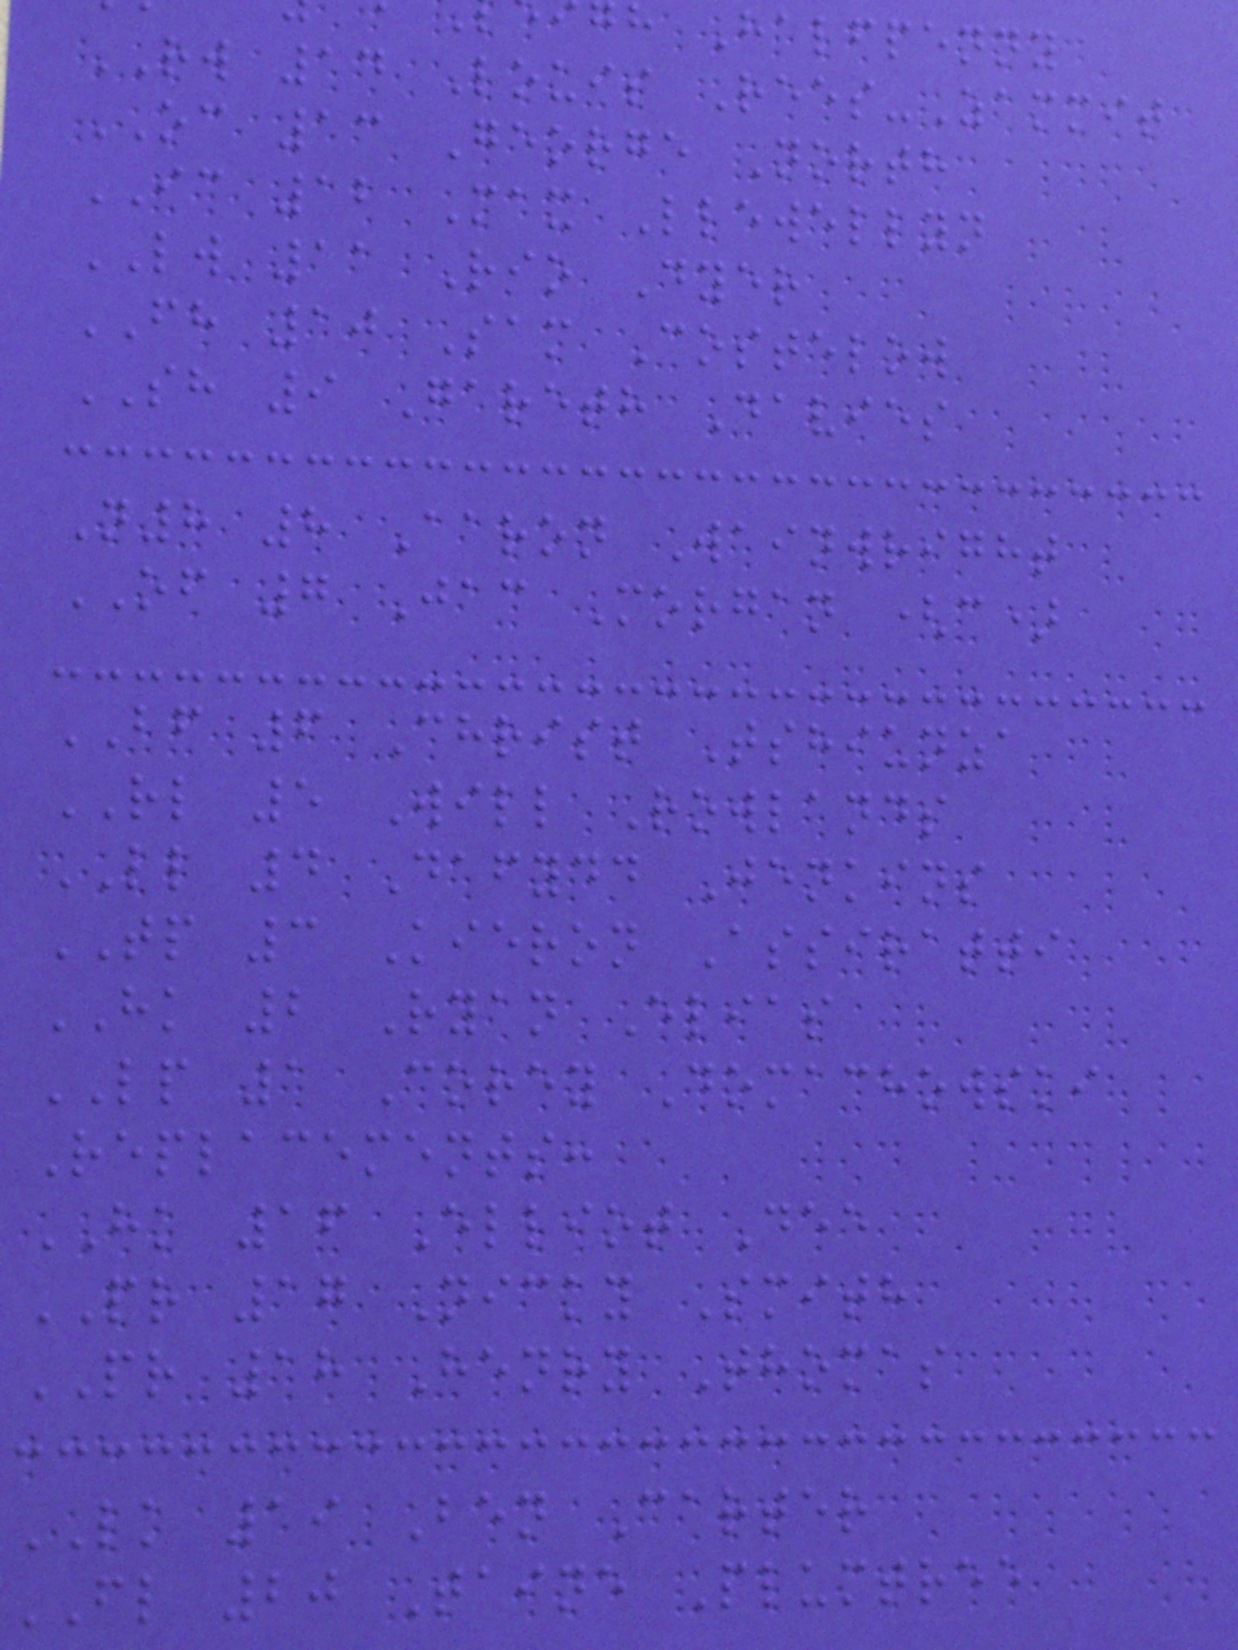h Halfpenny
RW 14 Louis Rees-Zammit
OC 13 George North
IC 12 Max Llewellyn
LW 11 Rio Dyer
FH 10 Sam Costelow
SH 9 Gareth Davies
N8 8 Aaron Wainwright
OF 7 Jac Morgan (c)
BF 6 Christ Tshiunza
RL 5 Will Rowlands
LL 4 Dafydd Jenkins
TP 3 Kieron Assiratti
HK 2 Ryan Elias
LP 1 Corey Domachowski
Replacements:
HK 16 Elliot Dee
PR 17 Nicky Smith
PR 18 Henry Thomas
LK 19 Ben Carter
FL 20 Taine Plumtree
